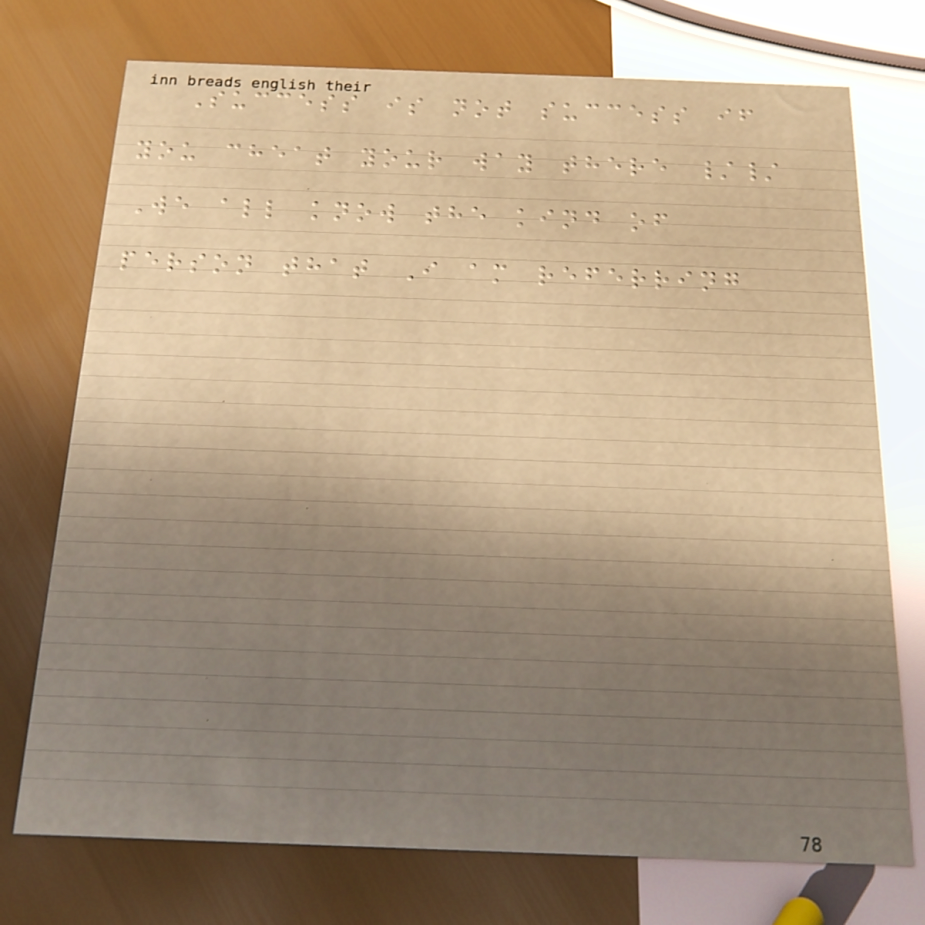Success is not success if
you cheat your way there //
We all know the kind of
person that I am referring
